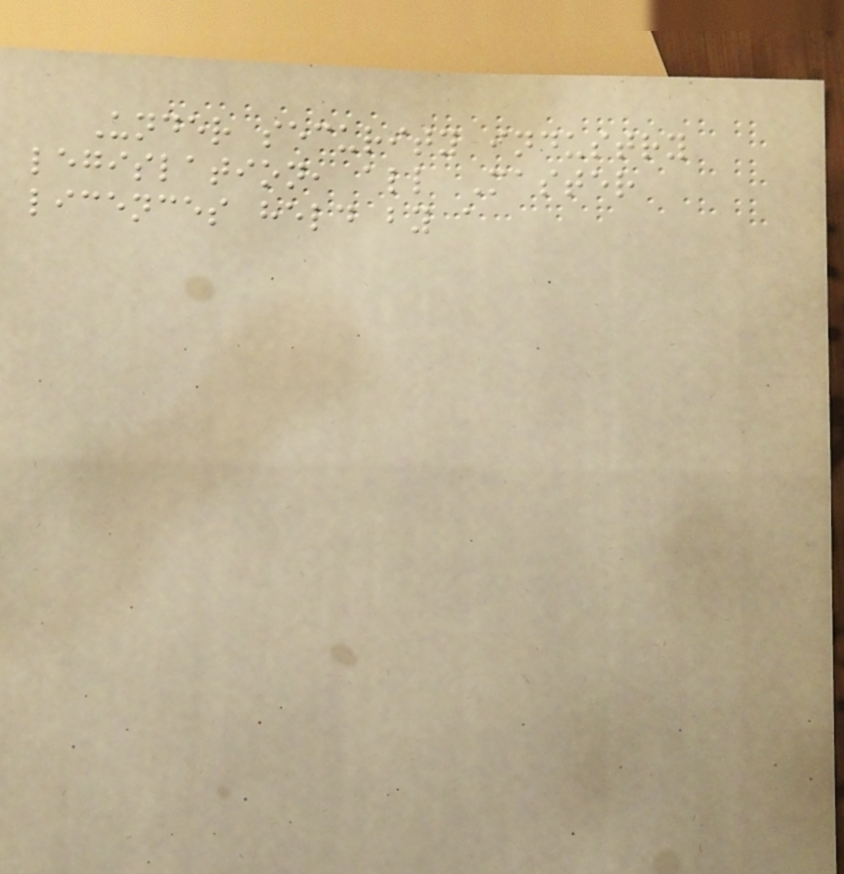Under security industry
legislation, all Master
licences held by a
